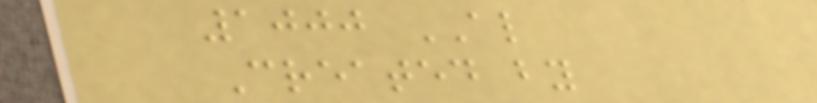1000 AL
Created by
